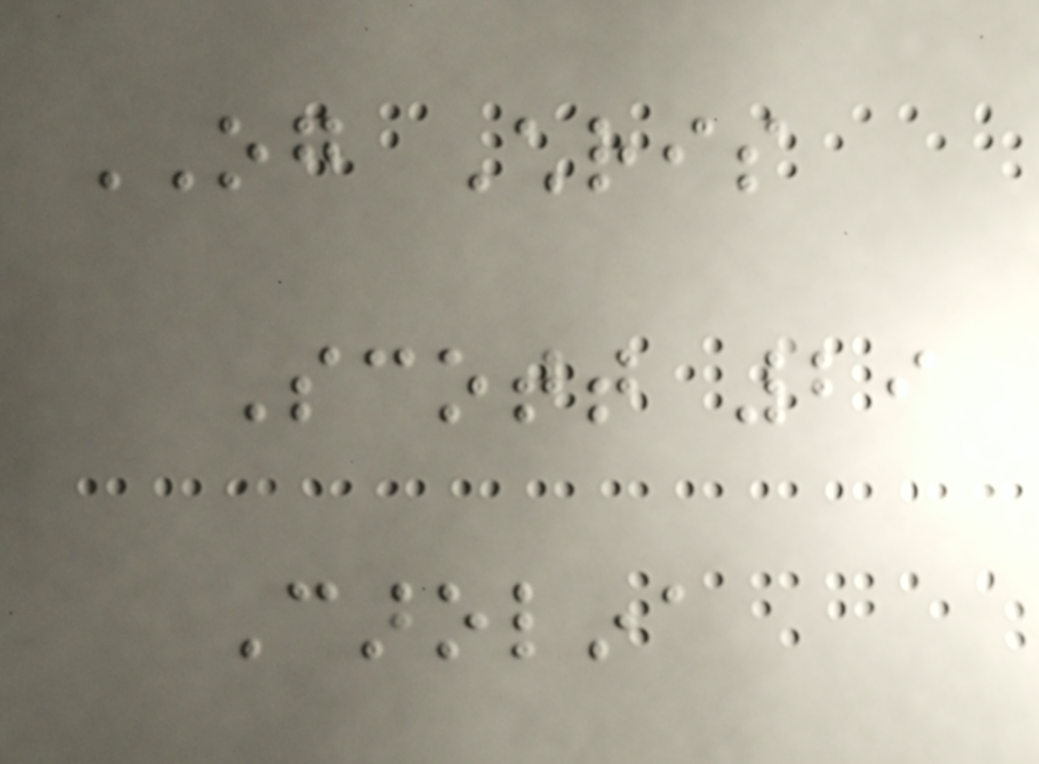OG Chris
Scott 29
Carolina
